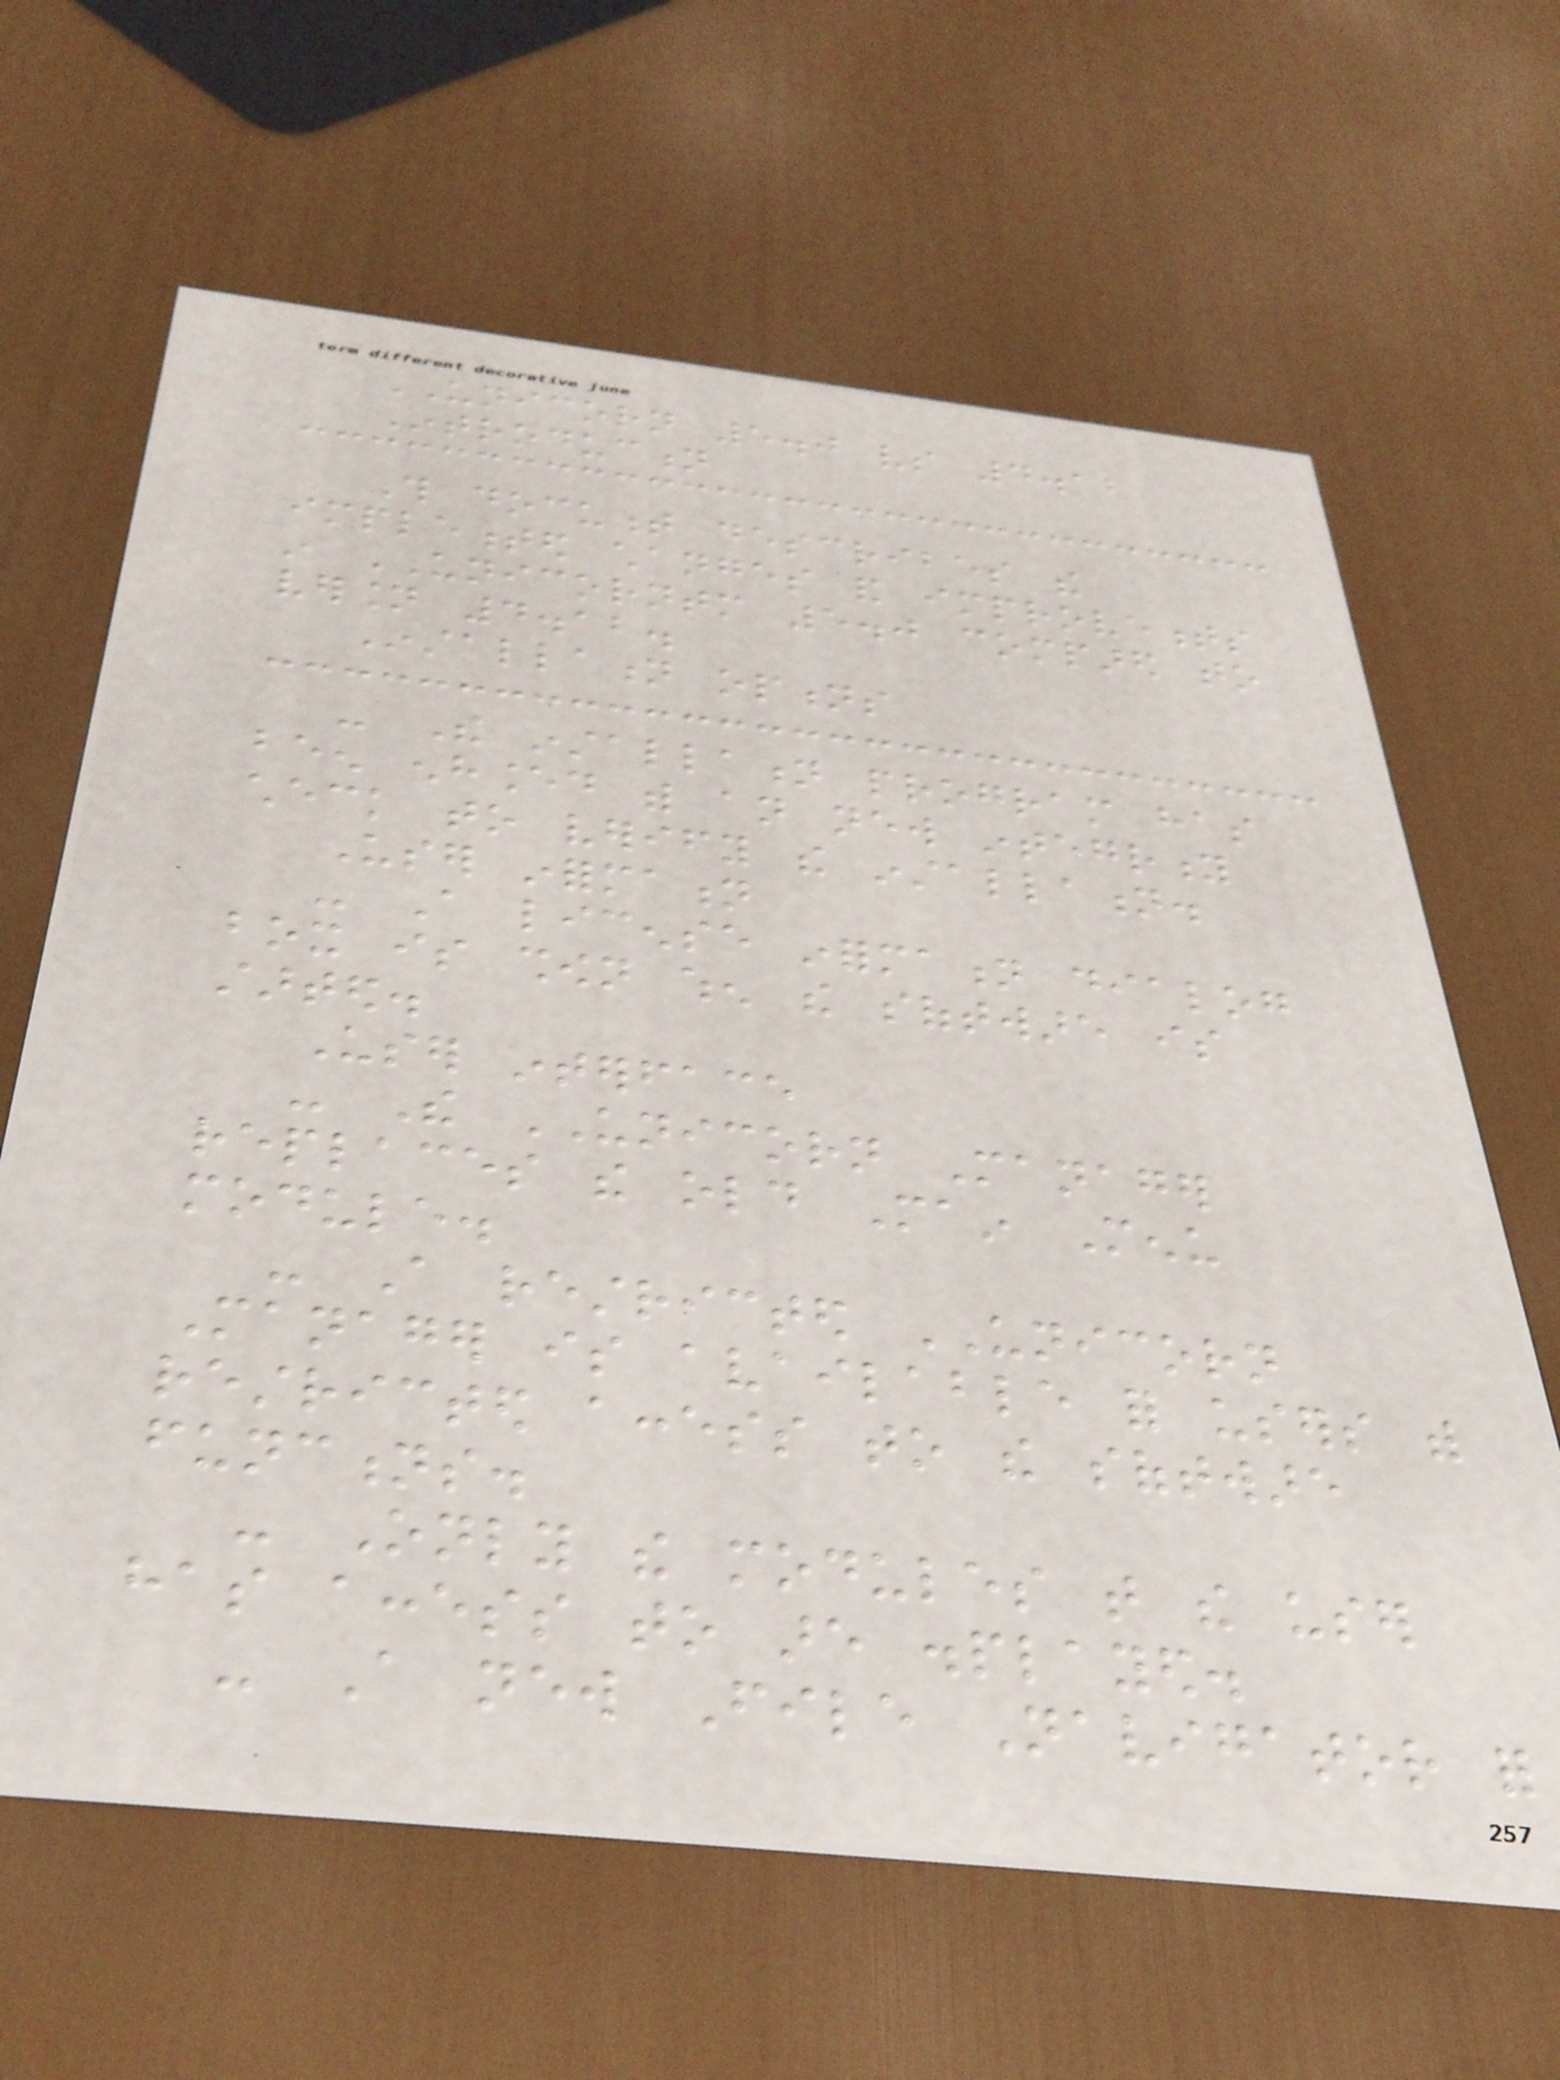UNICORN 5.0 vs 4.12
Introduction
This document describes the
implemented changes and improvements
in UNICORNTM 5.0 compared to
version 4.12.
Installation options
- The installation program has
been enhanced with an new integrity
check to verify the installation.
User information
- A license information dialog
box is shown when the software is
started.
User interface
- The UNICORN Manager
replaces the old Main Menu
module.
- A restricted UNICORN
Manager is available for users with
restricted access to the software
functions.
- Only the modules that the user
has access to are displayed.
- A new File Navigator for
